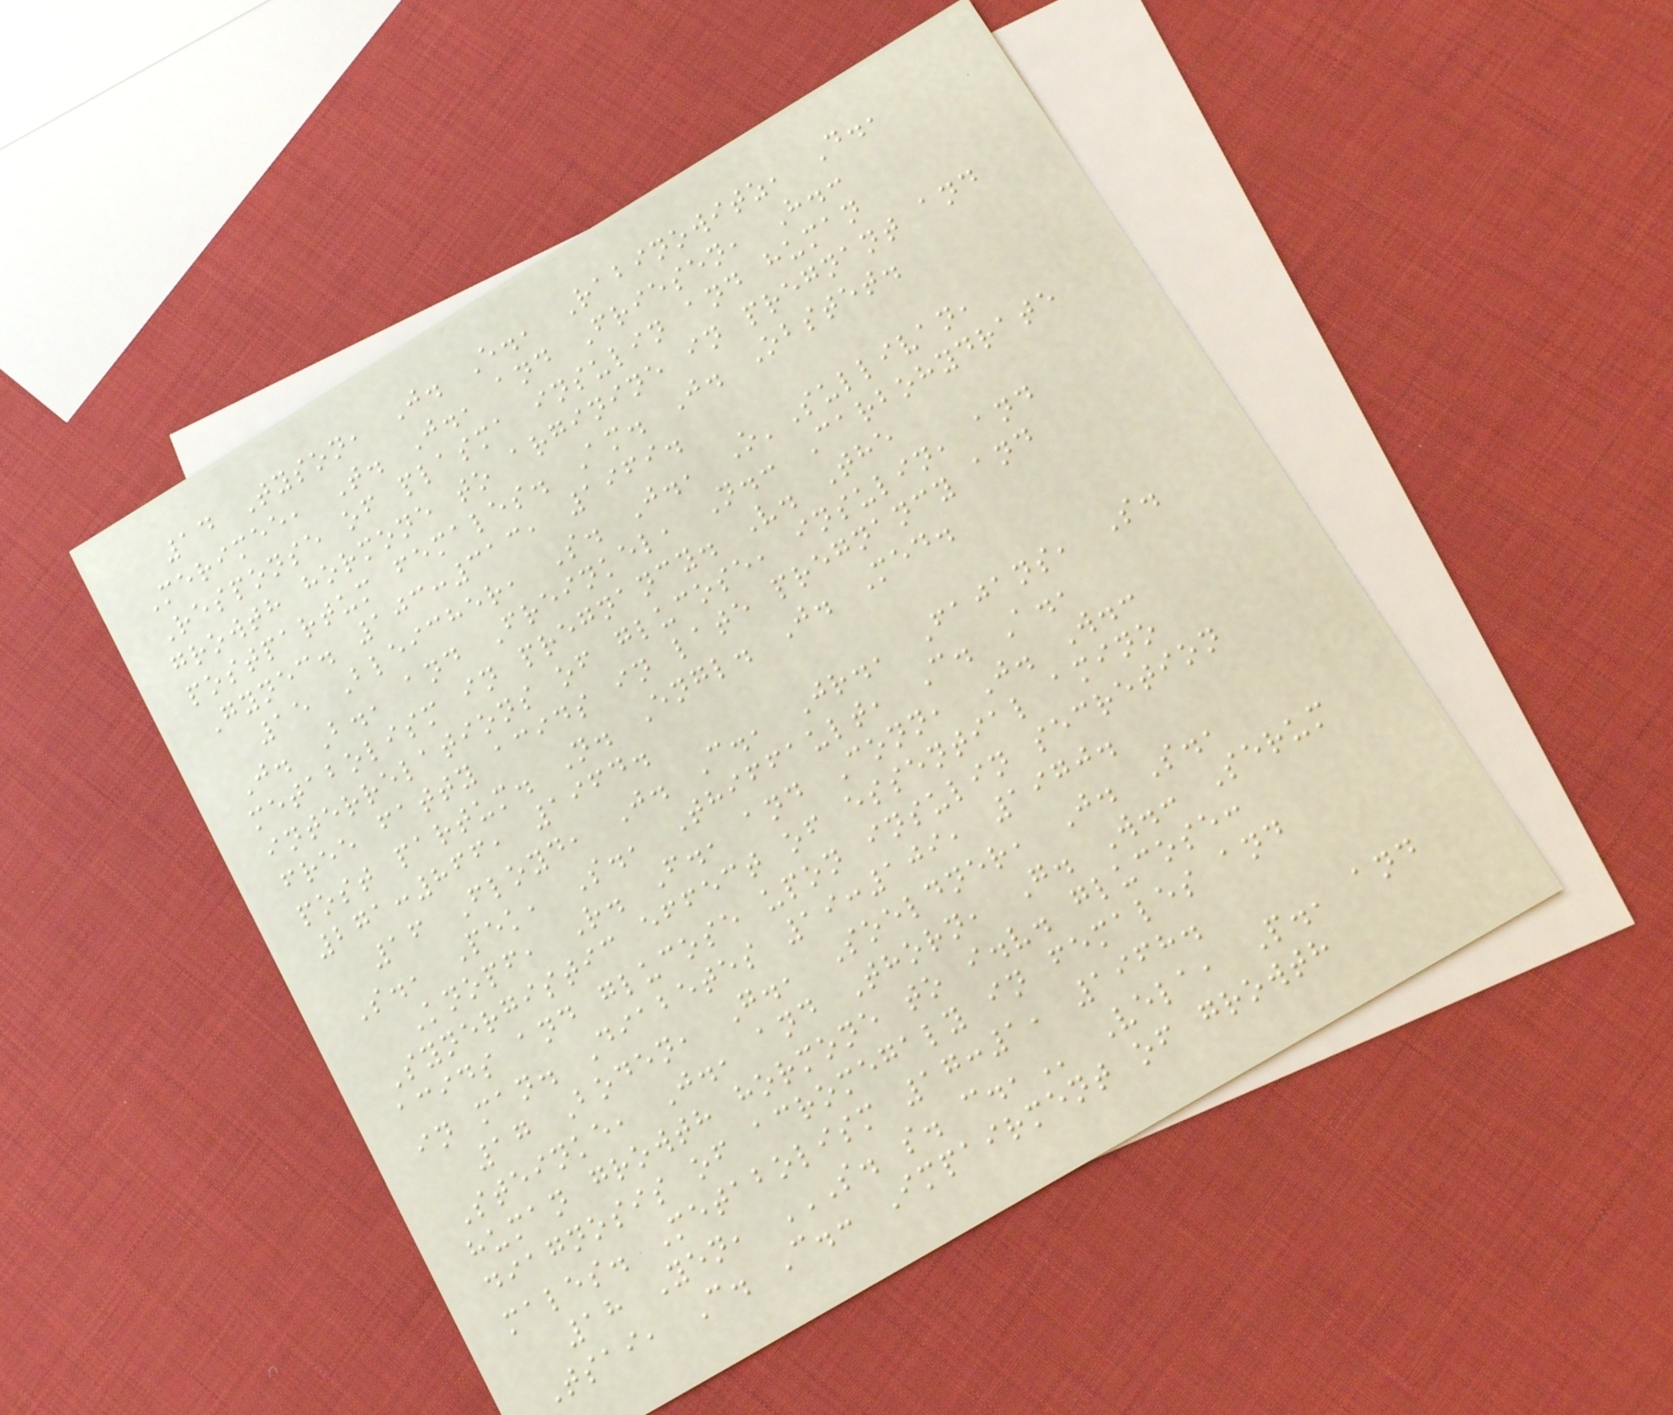14 Tyson, J. E., Rabinowitz, D.,
Merimee, T. J., and Friesen, H.:
Response of plasma insulin and human
growth hormone to arginine in pregnant and
postpartum females. Am. J. Obstet.
Gynec. 103:313, 1969.
15 Bleicher, S. J., O'Sullivan,
J. B., and Freinkel, N.: Carbohydrate
metabolism in pregnancy. V. The
interrelations of glucose, insulin, and
free fatty acids in late pregnancy and
post partum. N. Engl. J. Med.
271:866, 1964.
16 Floyd, J. C., Jr., Fajans, S.
S., Pek, S., Thiffault, C. A.,
Knopf, R. F., and Conn, J. W.:
Synergistic effect of essential amino
acids and glucose upon insulin secretion
in man. Diabetes 19:109, 1970.
17 Boden, G., Soeldner, J. S.,
Steinke, J., and Thorn, G. W.: Serum
human growth hormone to i.v. glucose:
diagnosis of acromegaly in females and
males. Metabolism 17:1, 1968.
18 Yen, S. S. C., Vela, P., and
Tsai, C. C.: Impairment of growth
